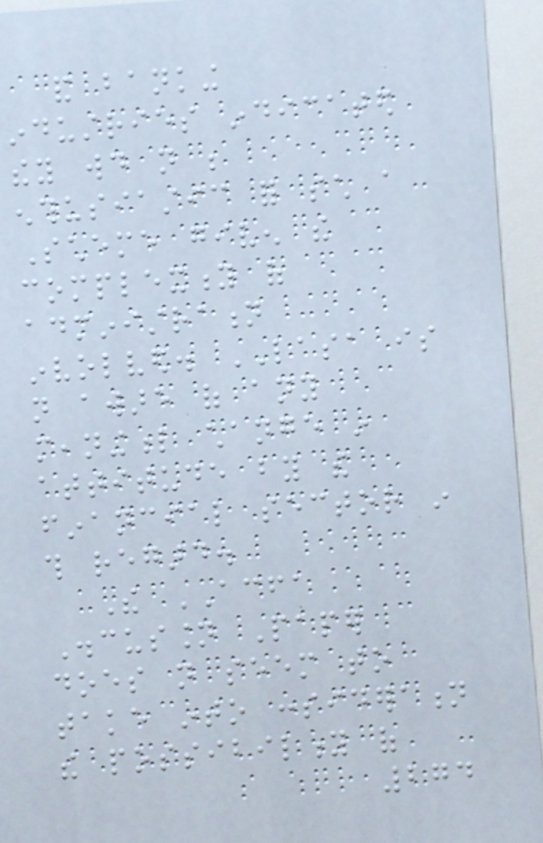and banking
industries indicated
they would not be
enthusiastic for such a
Scheme given the
complexity of
administration
involved. LASA is
not aware of any
meaningful change in
attitude by the
financial sector in
this regard.
The ACFA
Discussion Paper
does not seem to
take into consideration
the possibility of
274
